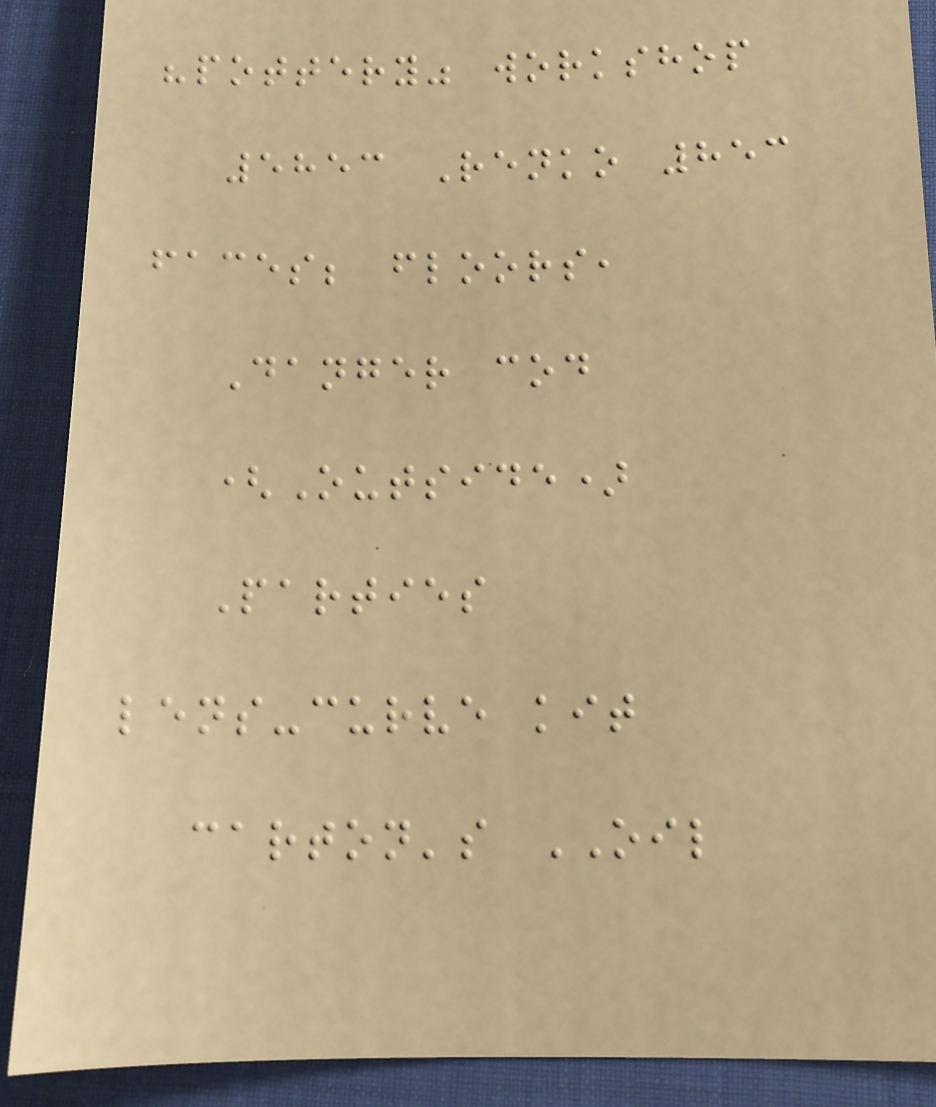"pottery" workshop
5853 Renko 853
faces; floors,
Danger cod
(Outside)
Parties
lens-curve kit
carton's OIL
